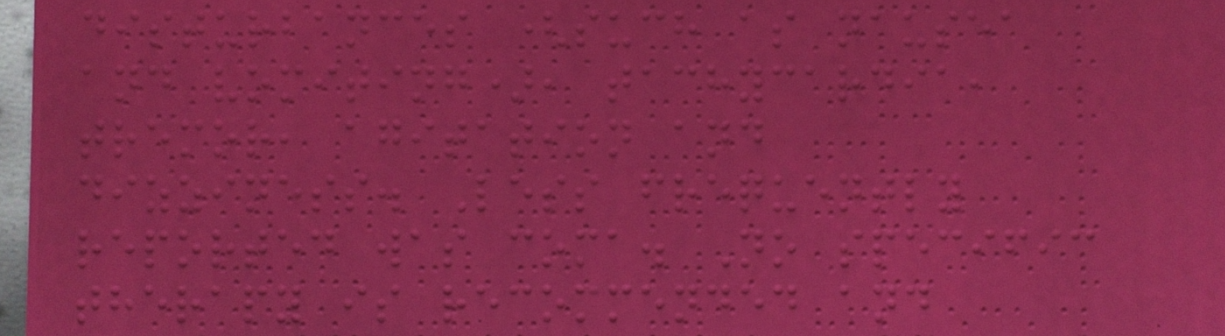disturbances (such as nausea
and vomiting), tachycardia,
tremor, agitation and
dizziness. Less frequently
reported was coma. No specific
therapy is recommended and
